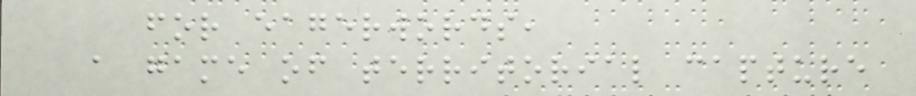for eagerwords,
a game of territorial capture
